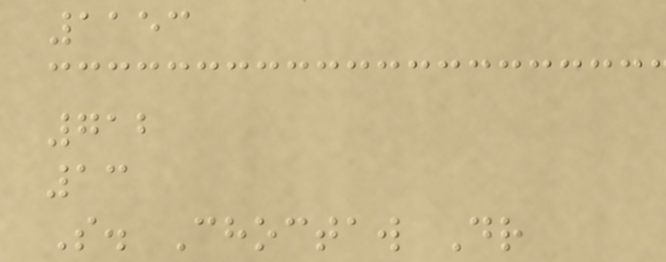1153
712
13
S. Choctaw Dr
